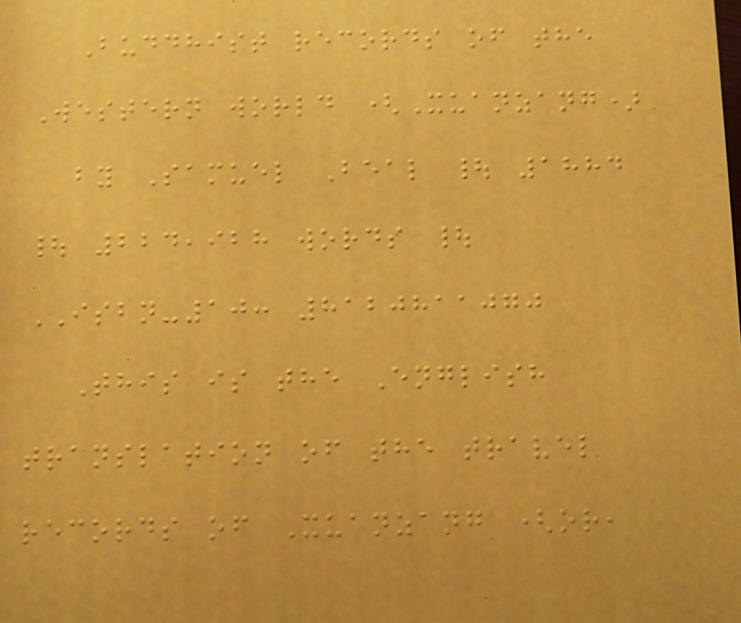Buddhist records of the
Western world (Xuanzang)
by Samuel Beal | 1884
| 224,928 words |
ISBN-10: 8120811070
This is the English
translation of the travel
records of Xuanzang (or,
